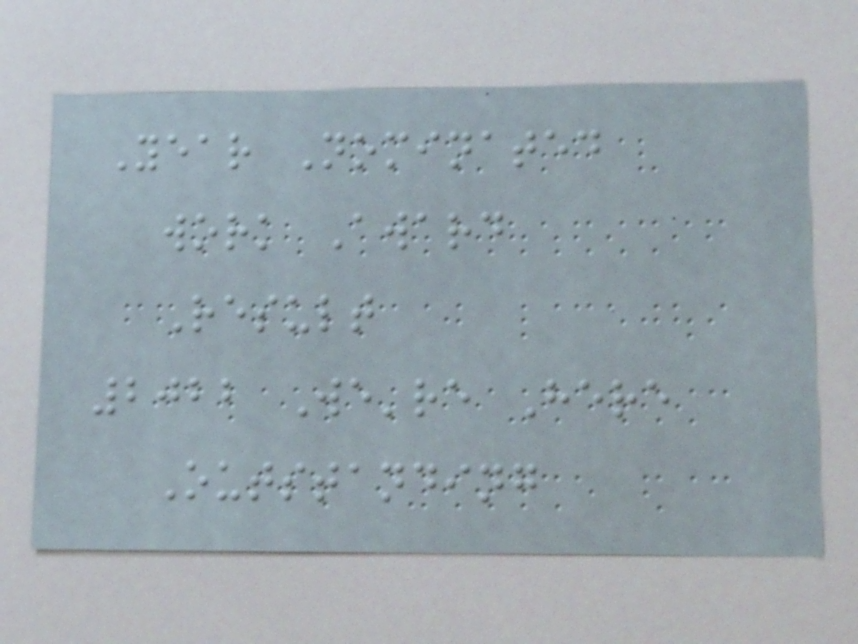Year Nominated
work Award
Result
2022 We're Here
Outstanding
